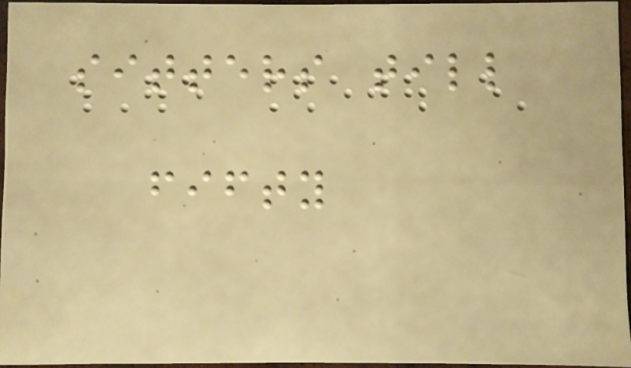sitters till
fifty
